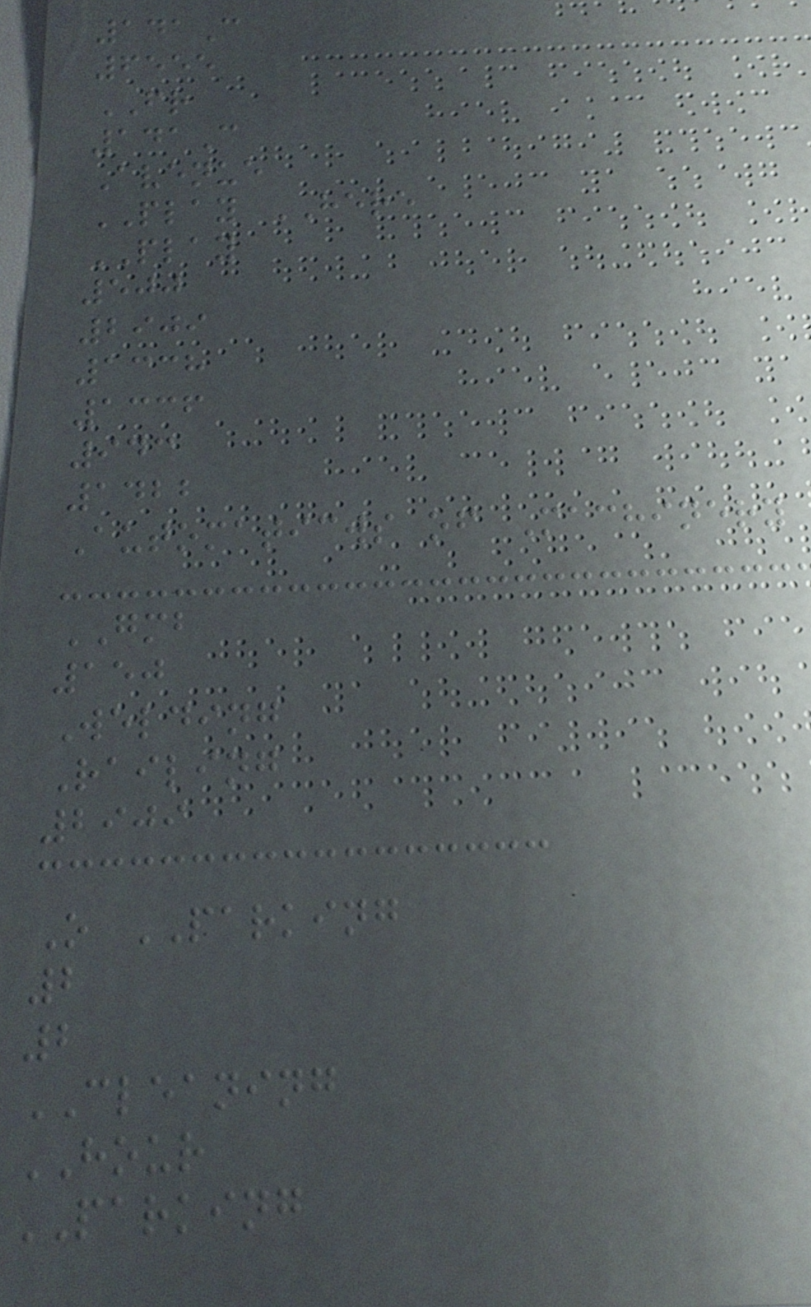141C
6555
FR
141C
Avenue
PLAY HERE
PLAY
500
2909
1338
1336
943
1422
Automaticws of Machinery
GMB
150
Welding
Railing
2909
O PARKING
2
2
CLEANING
HOUR
PARKING
